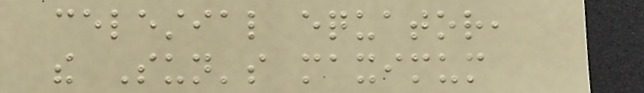celestial equator,
the Sun's maximum
